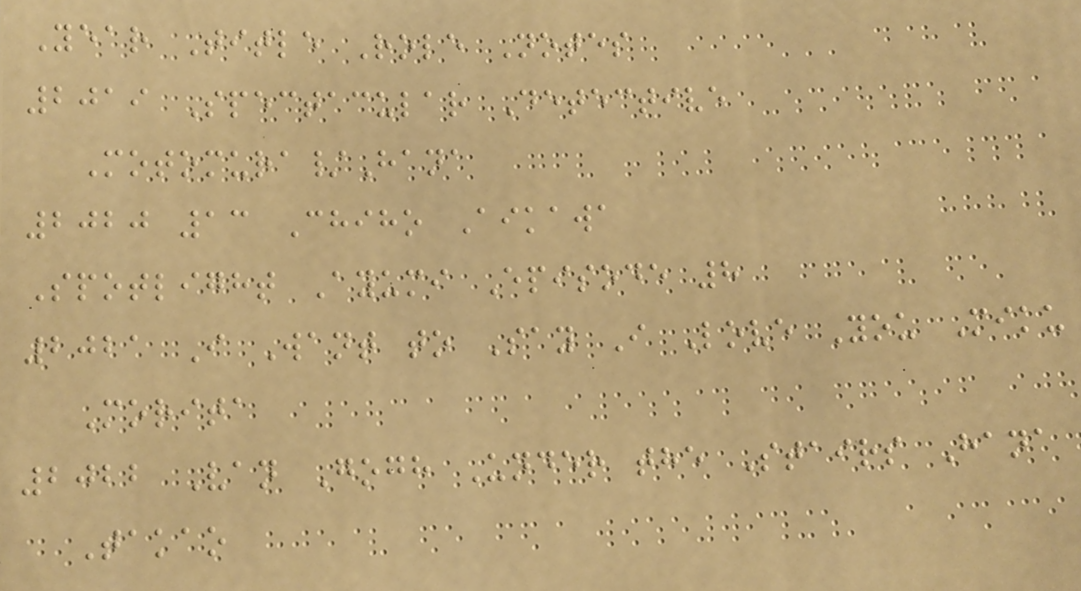Year Title Role Notes
2019 Spectacular Detective
Motomura/Hana
2020 13 Chiho Aikawa
Spotlight Ayumi Episode 8
2021 I Want to Say I Love You Miku
Morita
2022 Van Gogh Under the Stairs Hana
Takao
